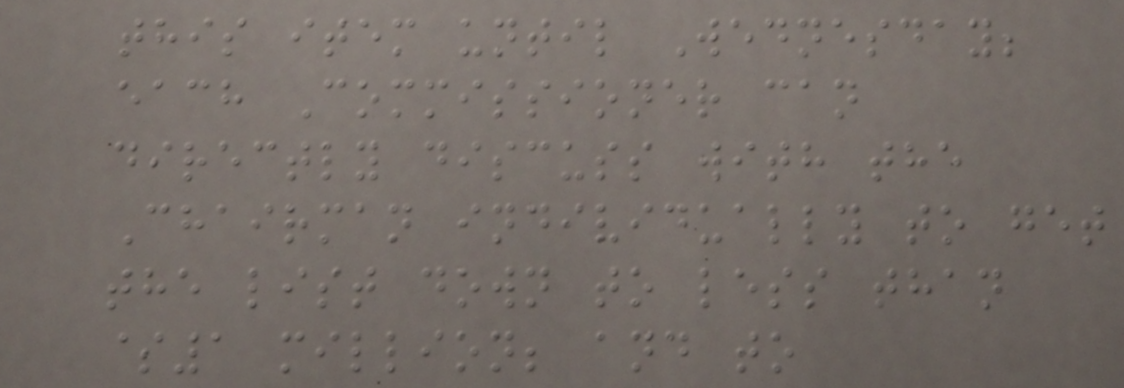this item until Wednesday;
each Commissioner can
directly discuss with the
Chairman individually to get
the list down to less than
$1 million; and to
